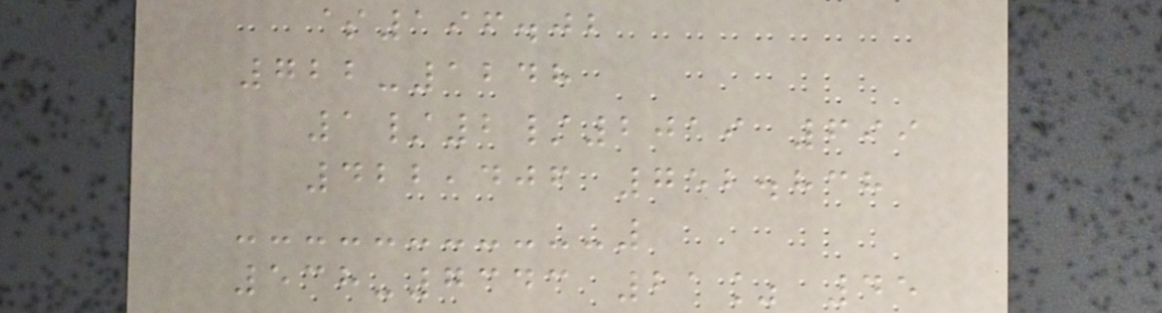$196.02
722-1248
1/2/2019 699
422,406 752.838
538-7343 21% 45
